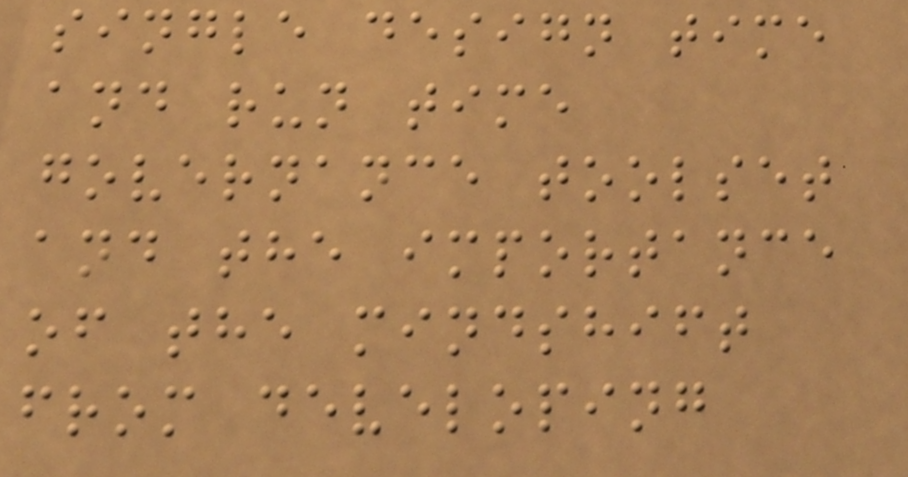single design time
and run time
governance toolset
and the importance
of the mindshift
from developing
